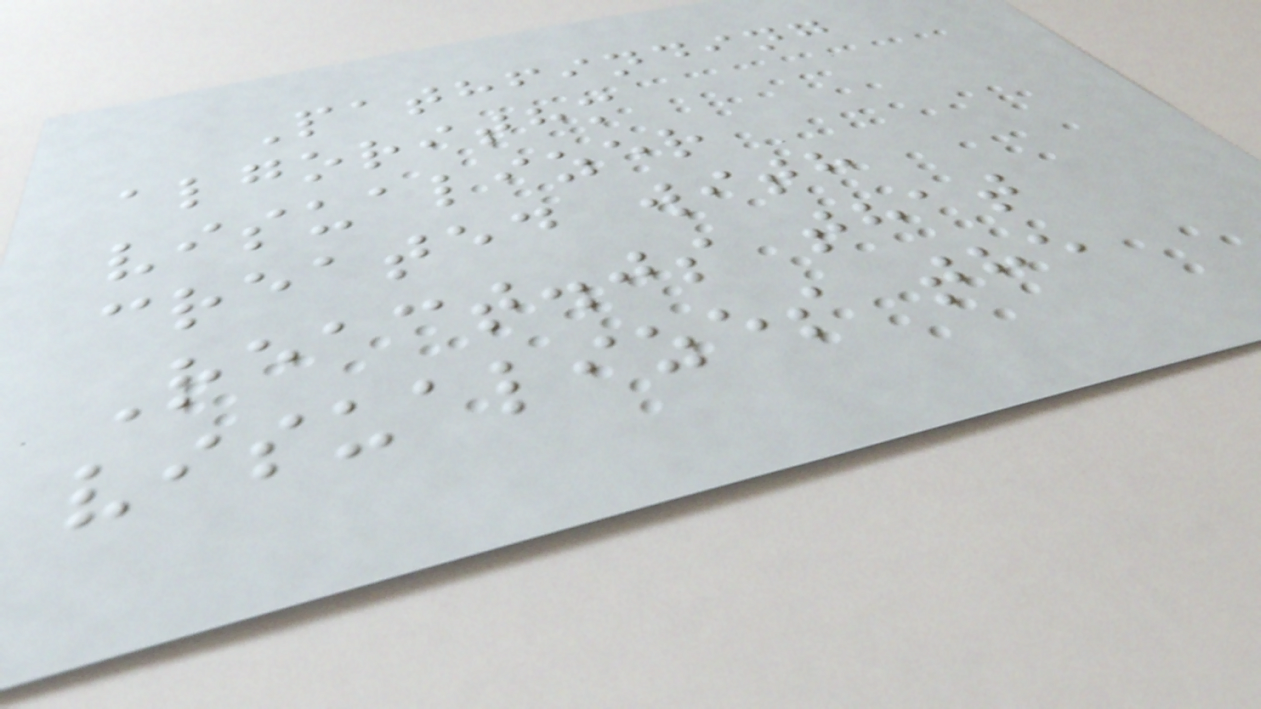Pathfinding
algorithm
visualizer
created with
React.js that
visualizes the
